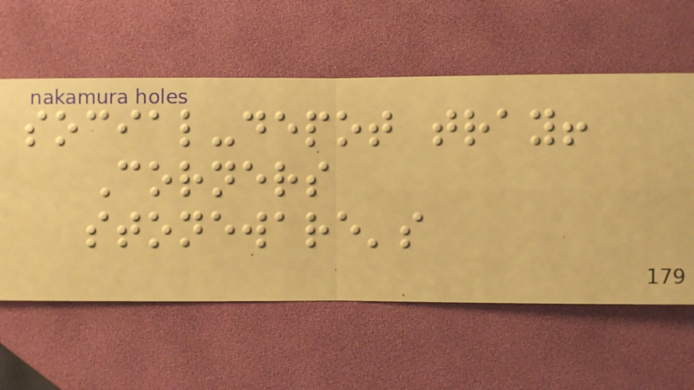social-depot tray!
Corners
stoneware's
